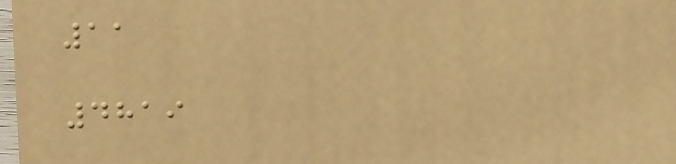11
4819
